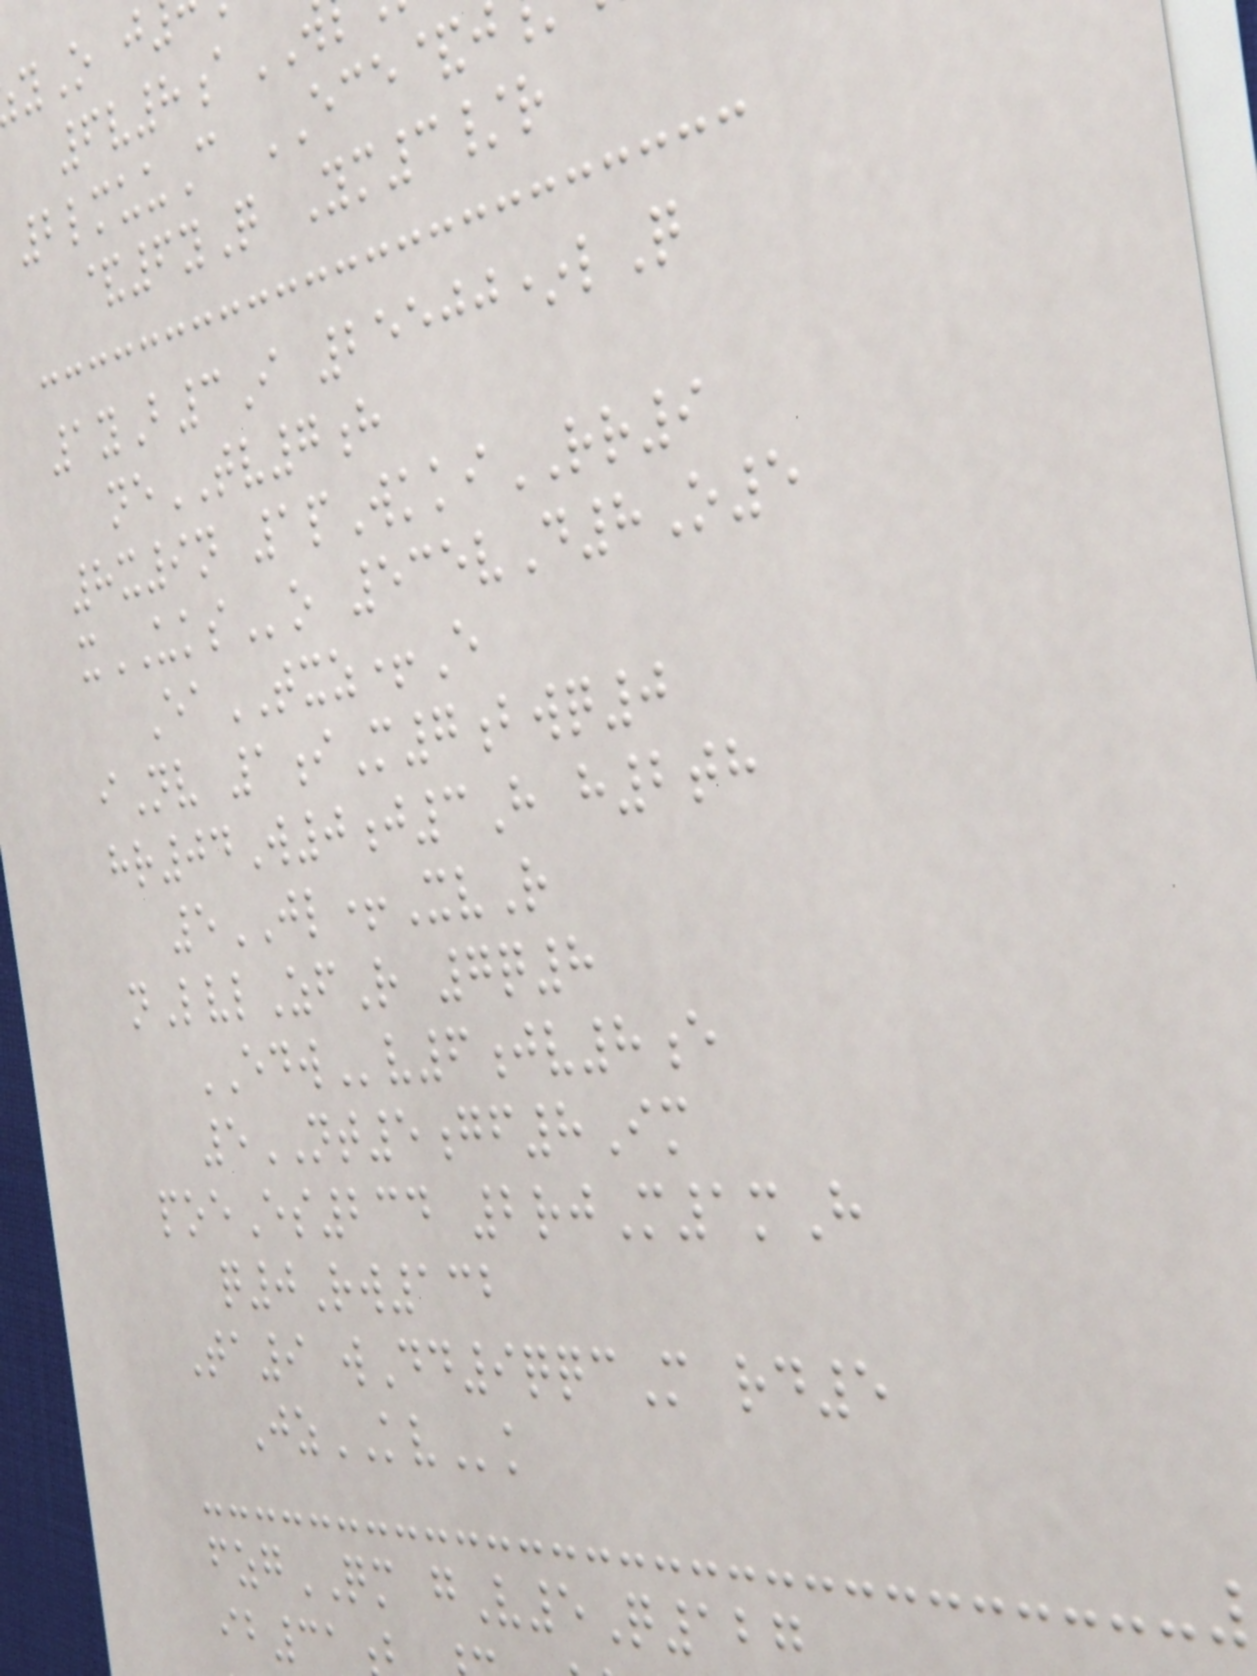yO j
6v8a
2lmuuC ECE&j
&6yQ Ym3/r
1yB3I 25500*lQ
neTV7h
8x9n 1pWkkiRR9
xUKSo 535vD8O5
EaTXZ+E
iNv 1iM7bwq0
hr04W0j3H h2th
5JL+XvR
nLvlZfR 7q8
EDWv6jv8e
5NT5gf8Im
poeEs234 2rjM1mH
q0Rw132
Ta9 wDd9qqcM rd5
JzKVk
fzgQM gV5Q127
ib31
